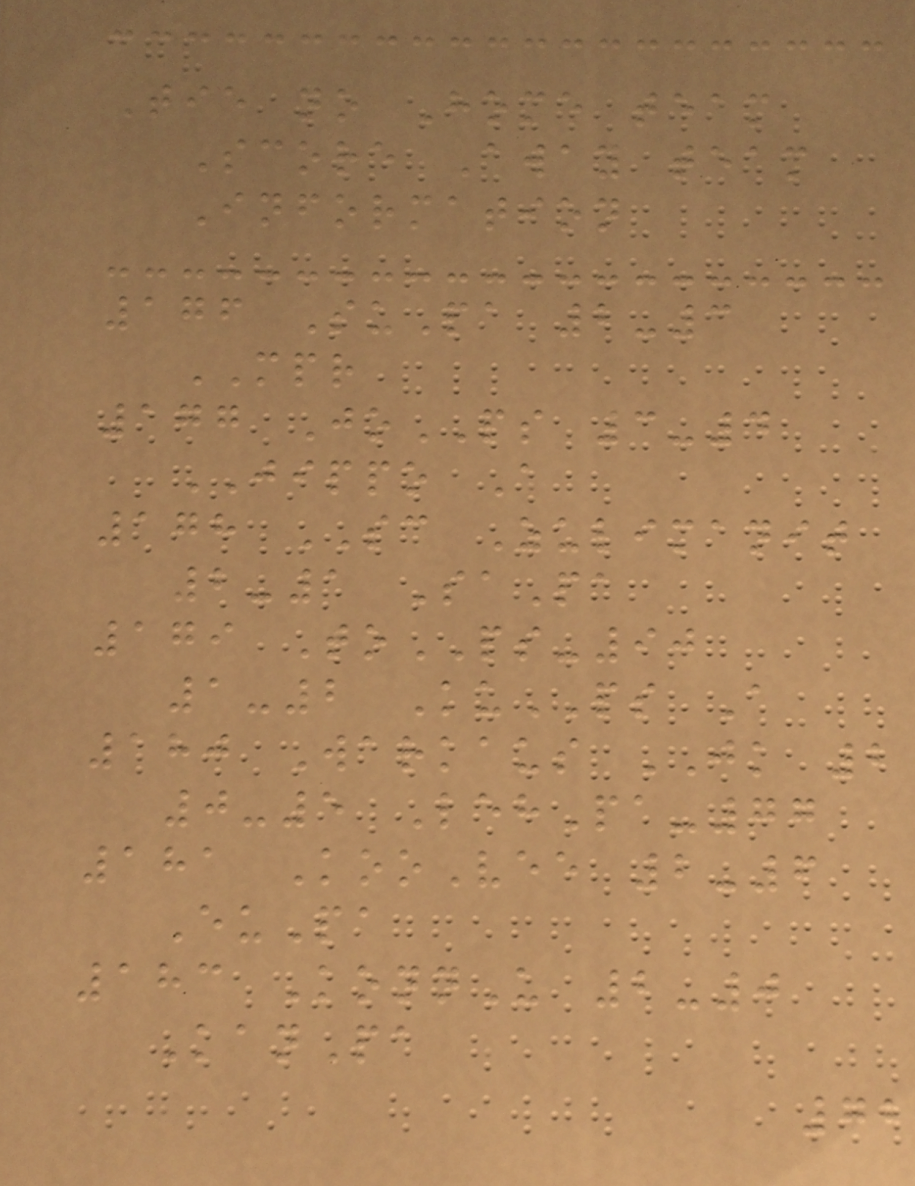Tie no Home team
Score Away team
Information
176 SuPa 2-3
MPR
177 JoPS 3-4
JIPPO A
178 SC Zulimanit
2-1 SaPa
179 ToPS-90
1-2 KuPS A
180 Warkaus JK 2
0-5 LehPa-77
181 KooVee 2-6
EuPa
183 KonnU 2-0
KanPa
72
